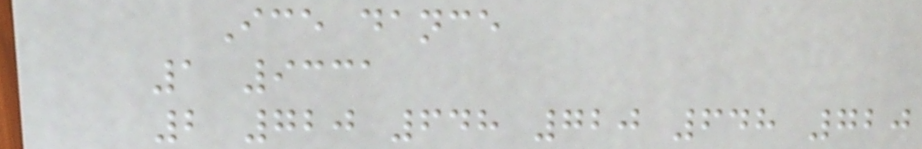Ice dance
1 9331
2 720 648 720 648 720
